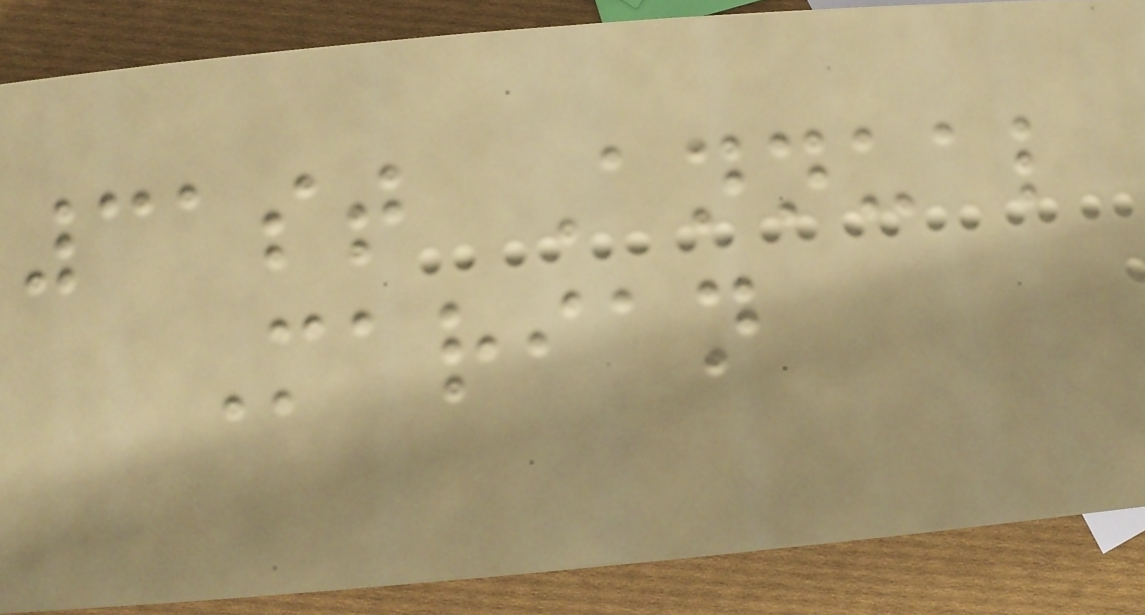31st Annual
Marian
